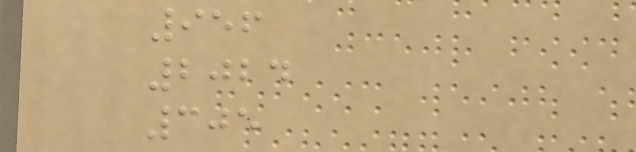956
2024
305
